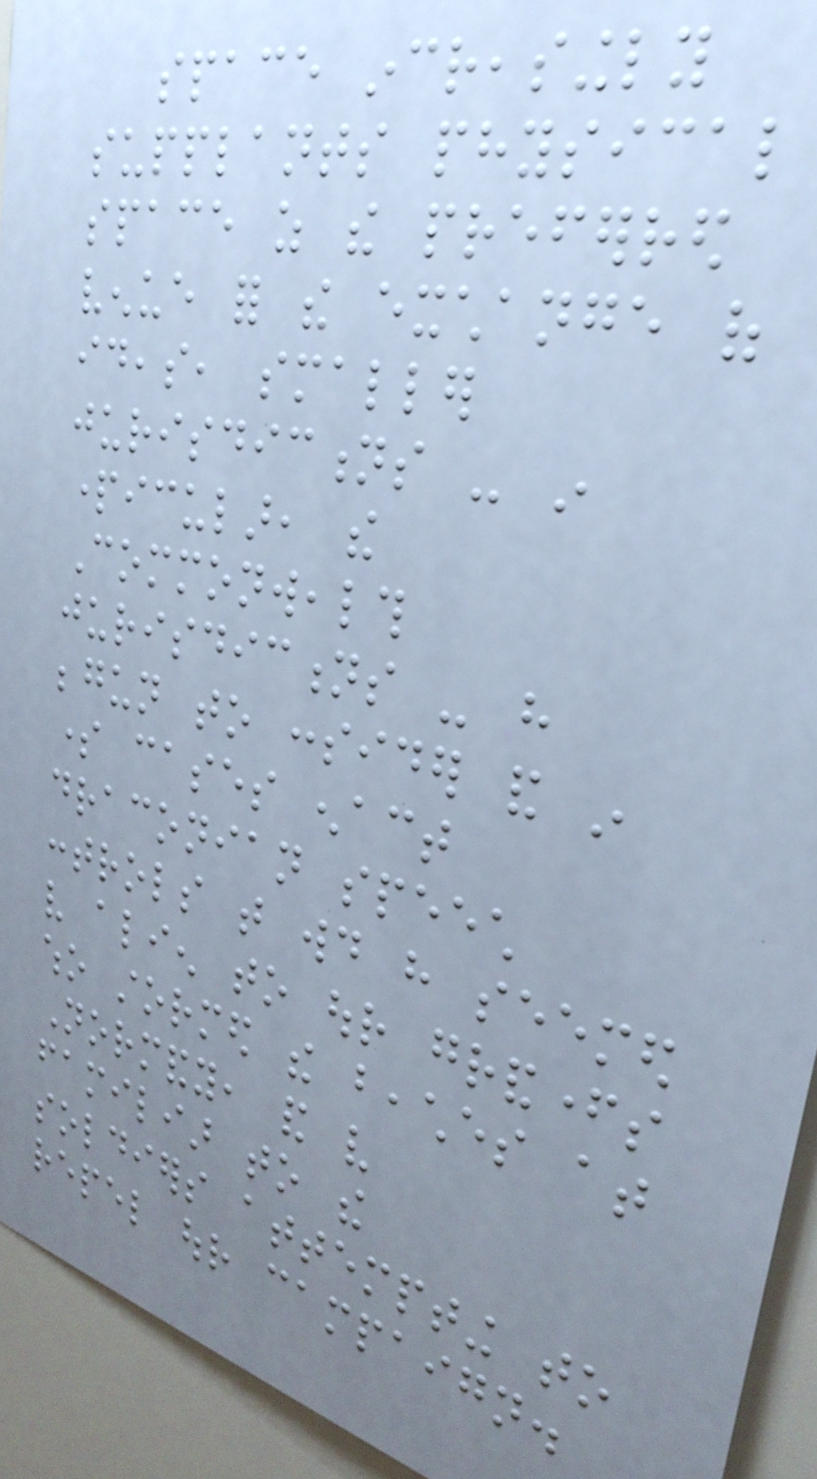space increasingly
supplants physical
space as the preferred
venue for the exchange of
ideas, smaller
jurisdictions - in
particular, the
Commonwealth
jurisdictions - have
begun to consider and in
some cases enact
draconian speech
controls that would have seemed
very alien to our grandfathers
who stormed the beaches at
Normandy, and very
familiar to the
soldiers attempting to
repel our campaign.
